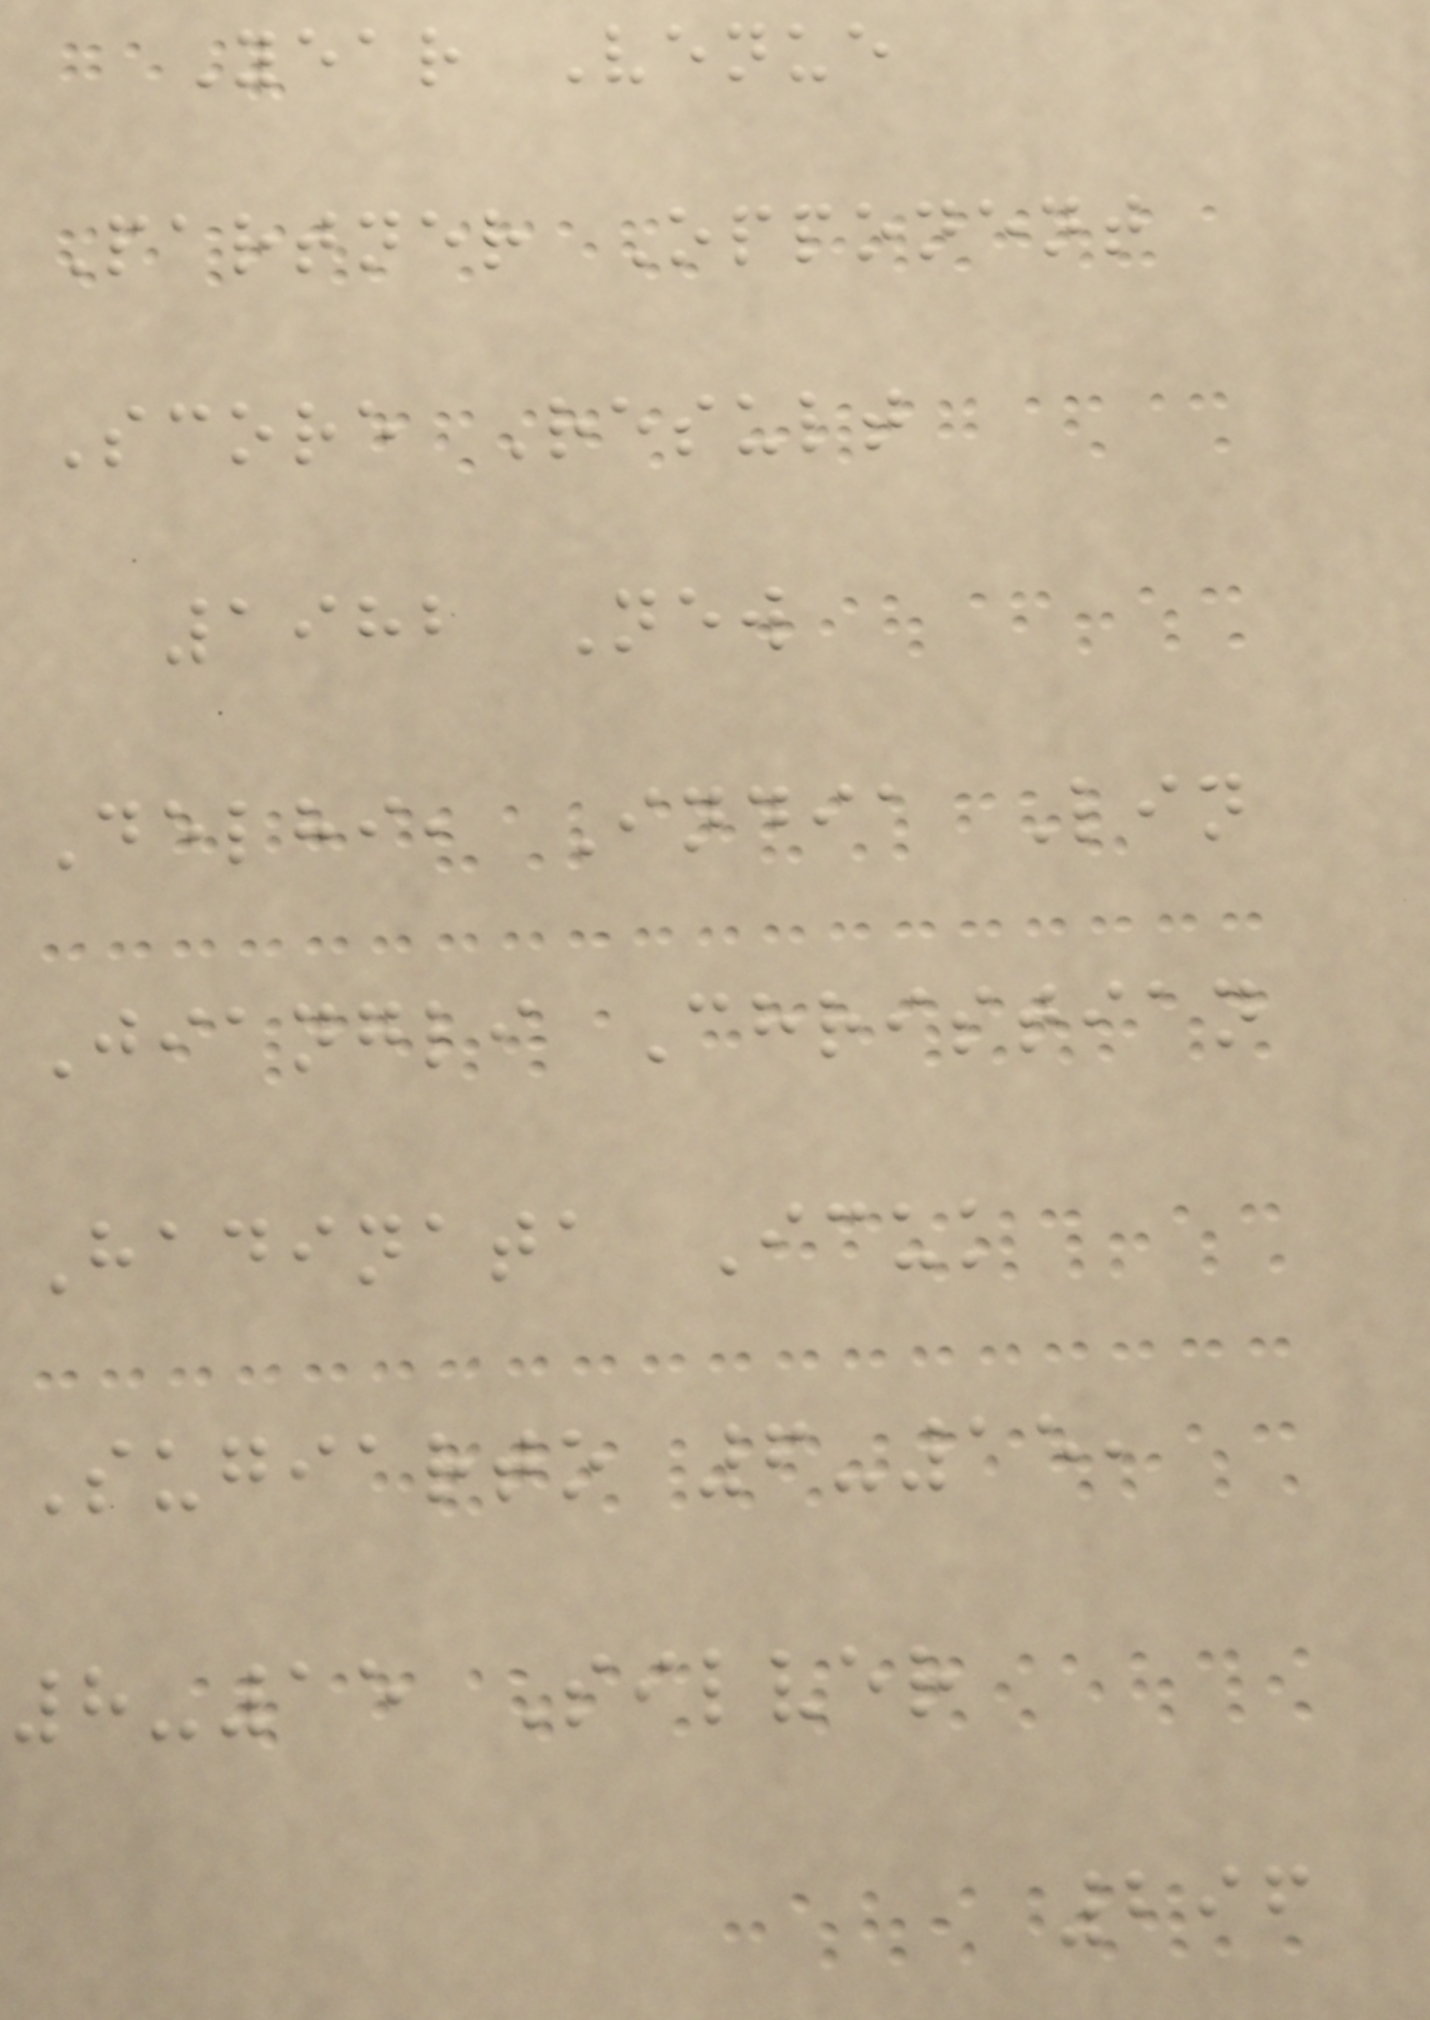Year Venue
Partner Opponent
Score Result
1982 New
Delhi, India Lin
Jiangli Christian
Hadinata Icuk
Sugiarto 6-15,
8-15 Silver
296
